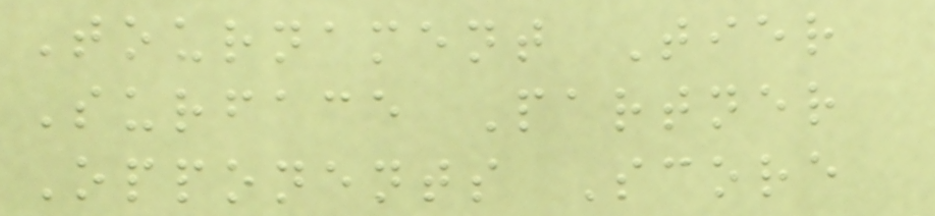Tournament Tier
Surface Partner
Opponents Score
